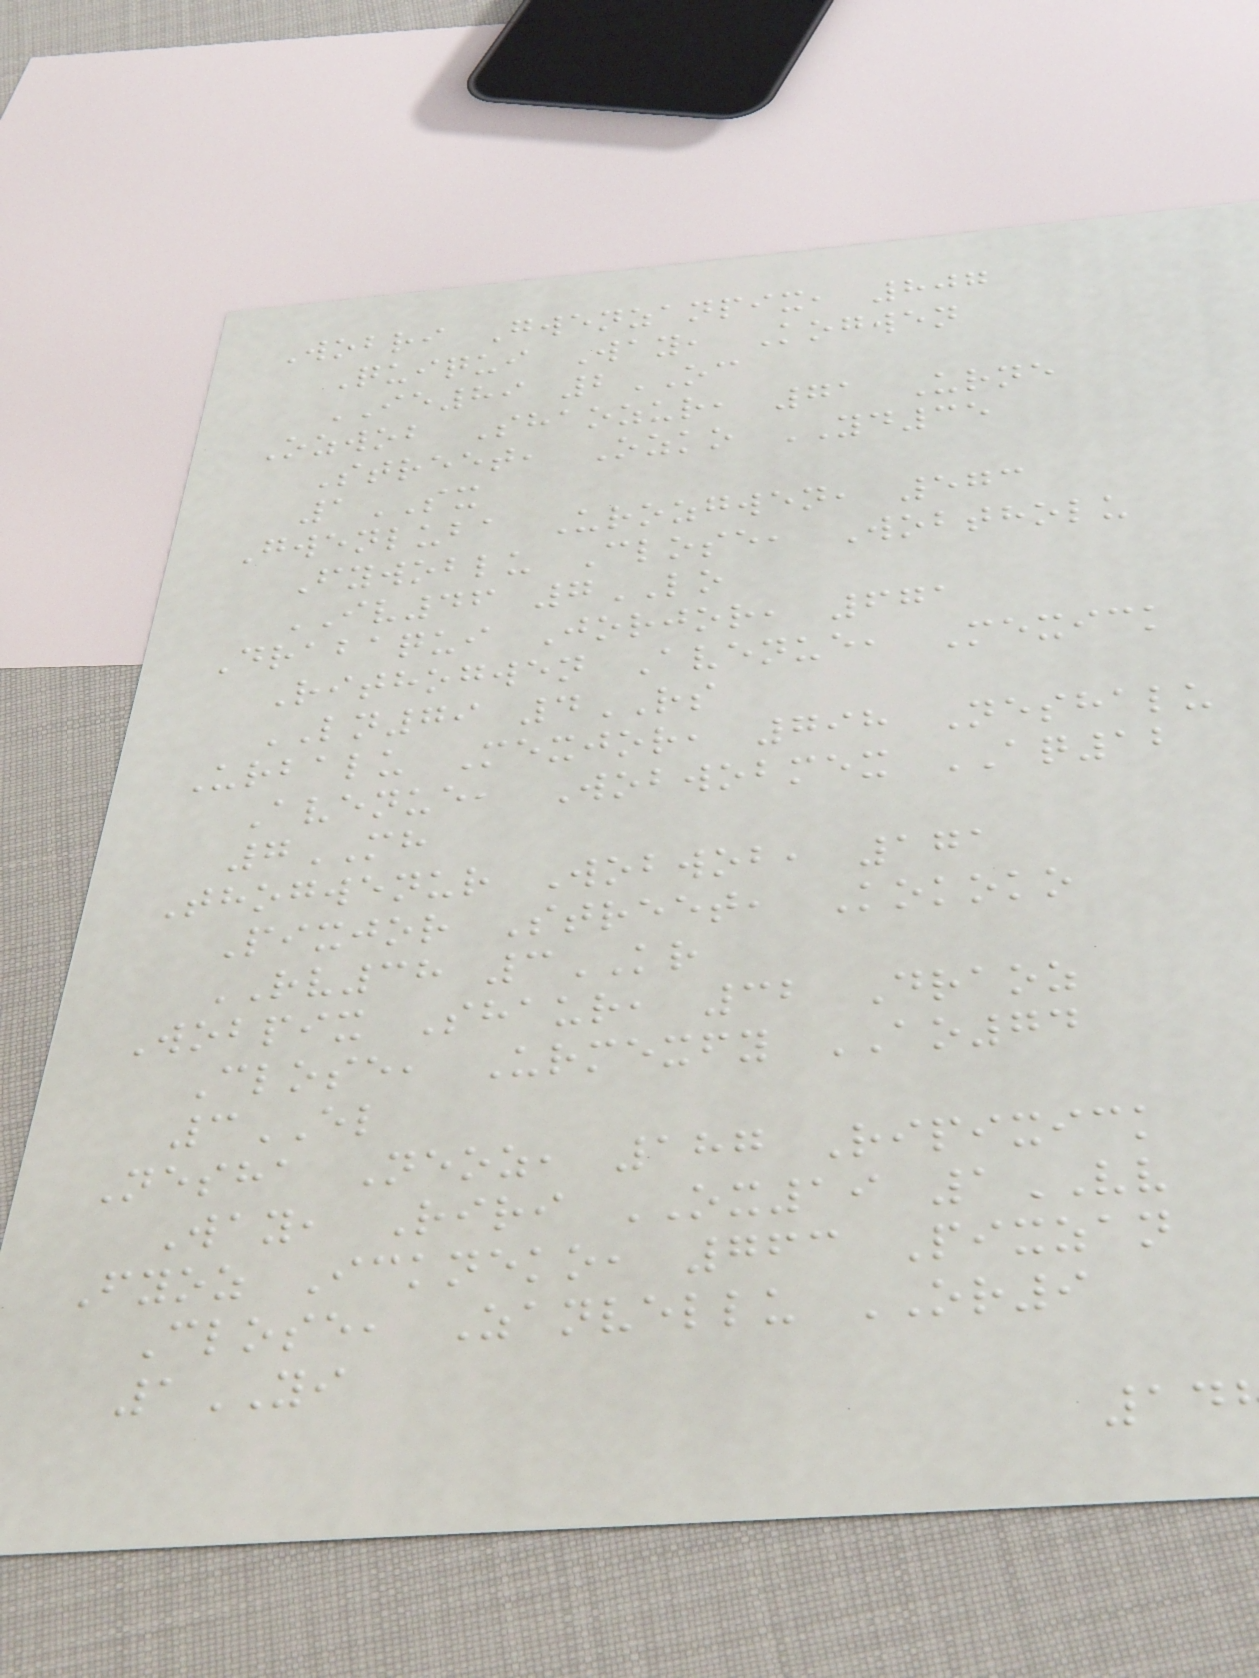Wobri Gwenzanpix, 807
Quiqui Way, Kogwen
IE89 2OC
Ozwob Shaozur, 71 Urne
Street, Ozko YD35
1SX
Gwenluba Urozgwen, 573
Fywoblu Close, Wobtholu
IV46 7LO
Drabaqui Jorjor, 671
Rithogwen Avenue, Mexick
LN79 4RS
Urbalu Mexjor, 798 Neshalu
Avenue, Wobwobmex AQ12
7MH
Thogwenur Wobwob, 171
Pixjor Street, Kokoko
RV38 3KR
Wobpix Shaur, 32 Draoz
Close, Urmexfy AO74
3EL
Nesha Neoz, 187 Ripixick
Way, Riri OX19 1VV
Fyoz Ickneko, 763 Pixzan
Close, Zanvellu OR9
1YI
